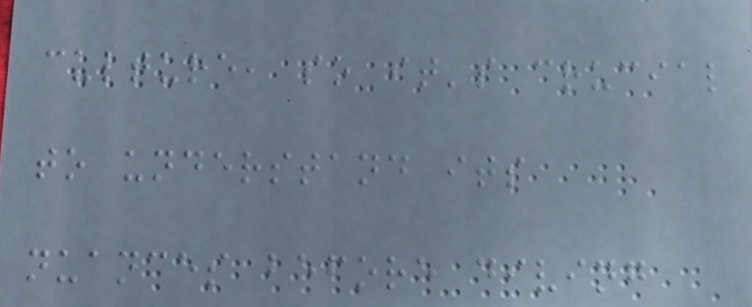culture, so it's crucial
to understand its
nuances before diving
